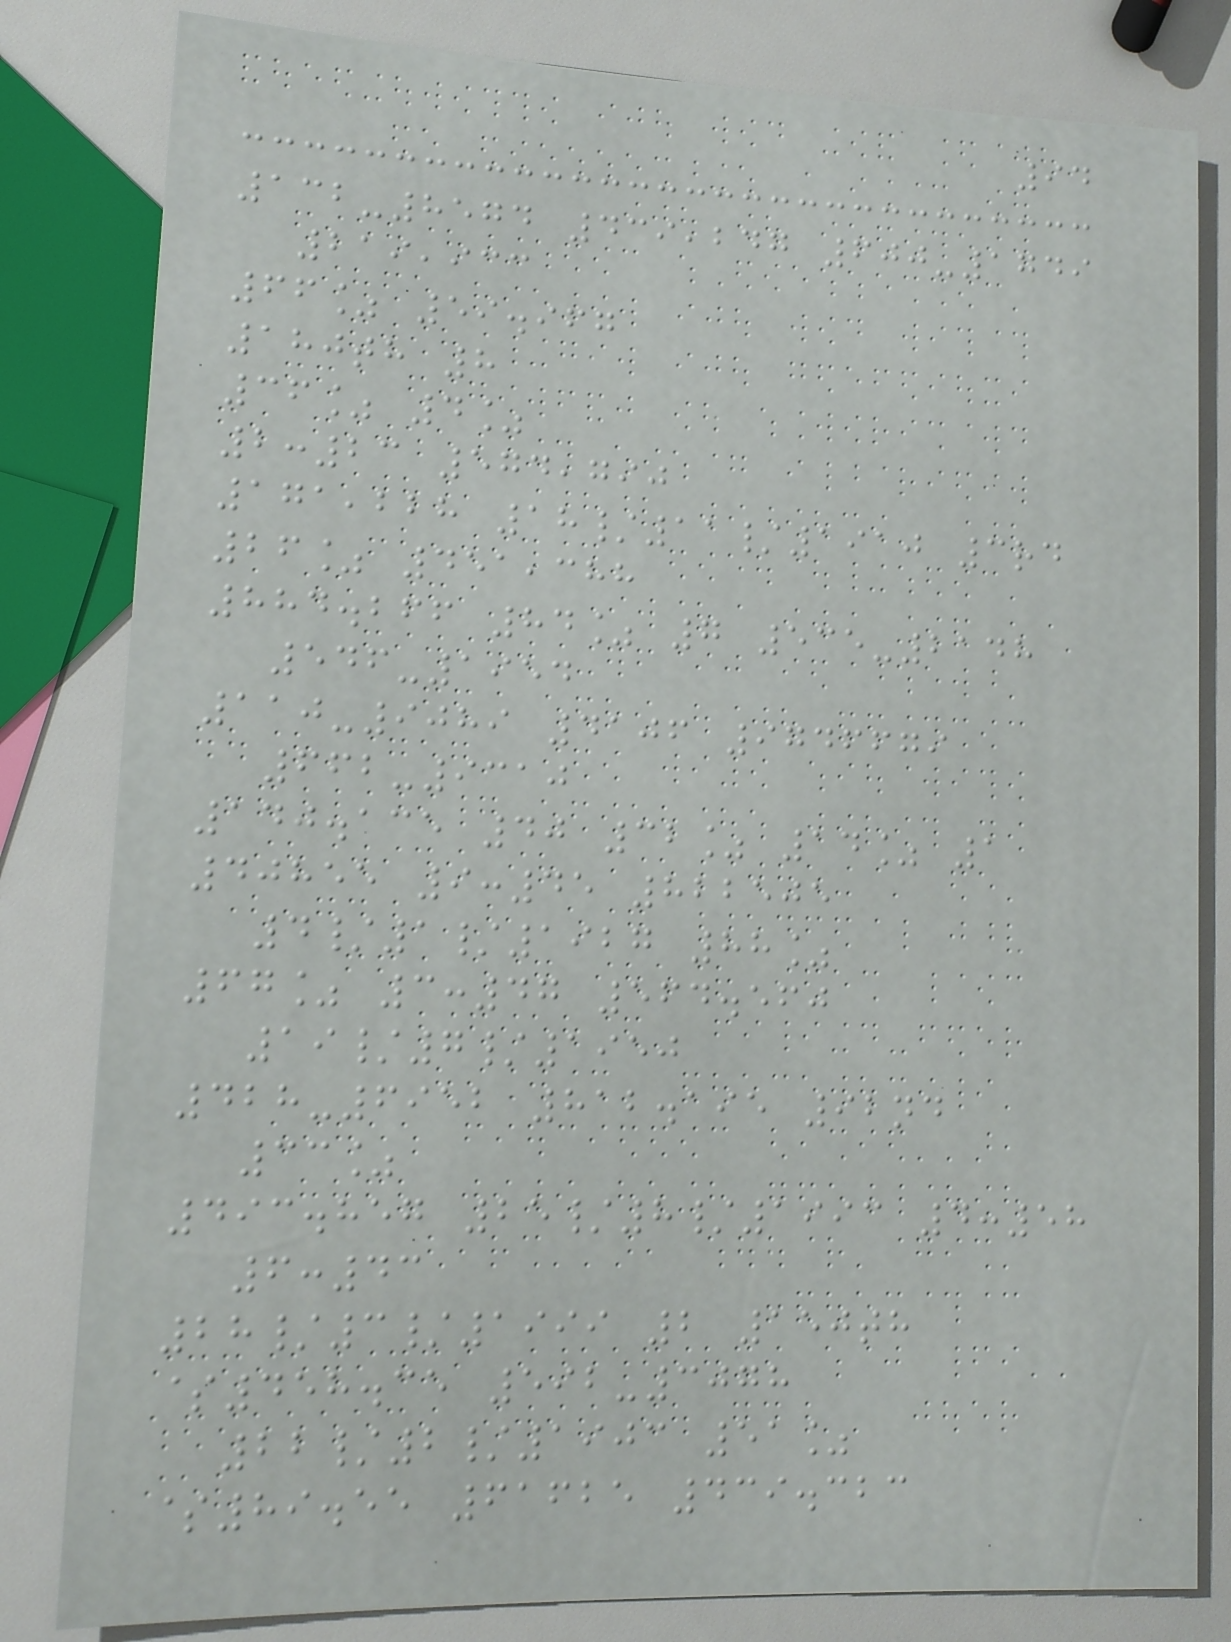94
132-8574 439,247 600-1749
219,933
66% 59.967
180th 8
36% 4%
2:23 574,790
171,228 18/11/1910 3rd
26% 451,388
884.266 84% 7 535-2148
546-1954
110-9089 4106 9746679
662-9310
140.135 40 32% 14% 1
40855 9:45 822505
4/1/1927 88%
67% 3:47 564.560
19/7/1950
428-6952 812.195 92nd
33%
493.857 25/8/1993 4:58
6:43
28/3/1999 2 150th
$458.35 592-3078
22/2/1903 51%
$89.55 61625 439.323
